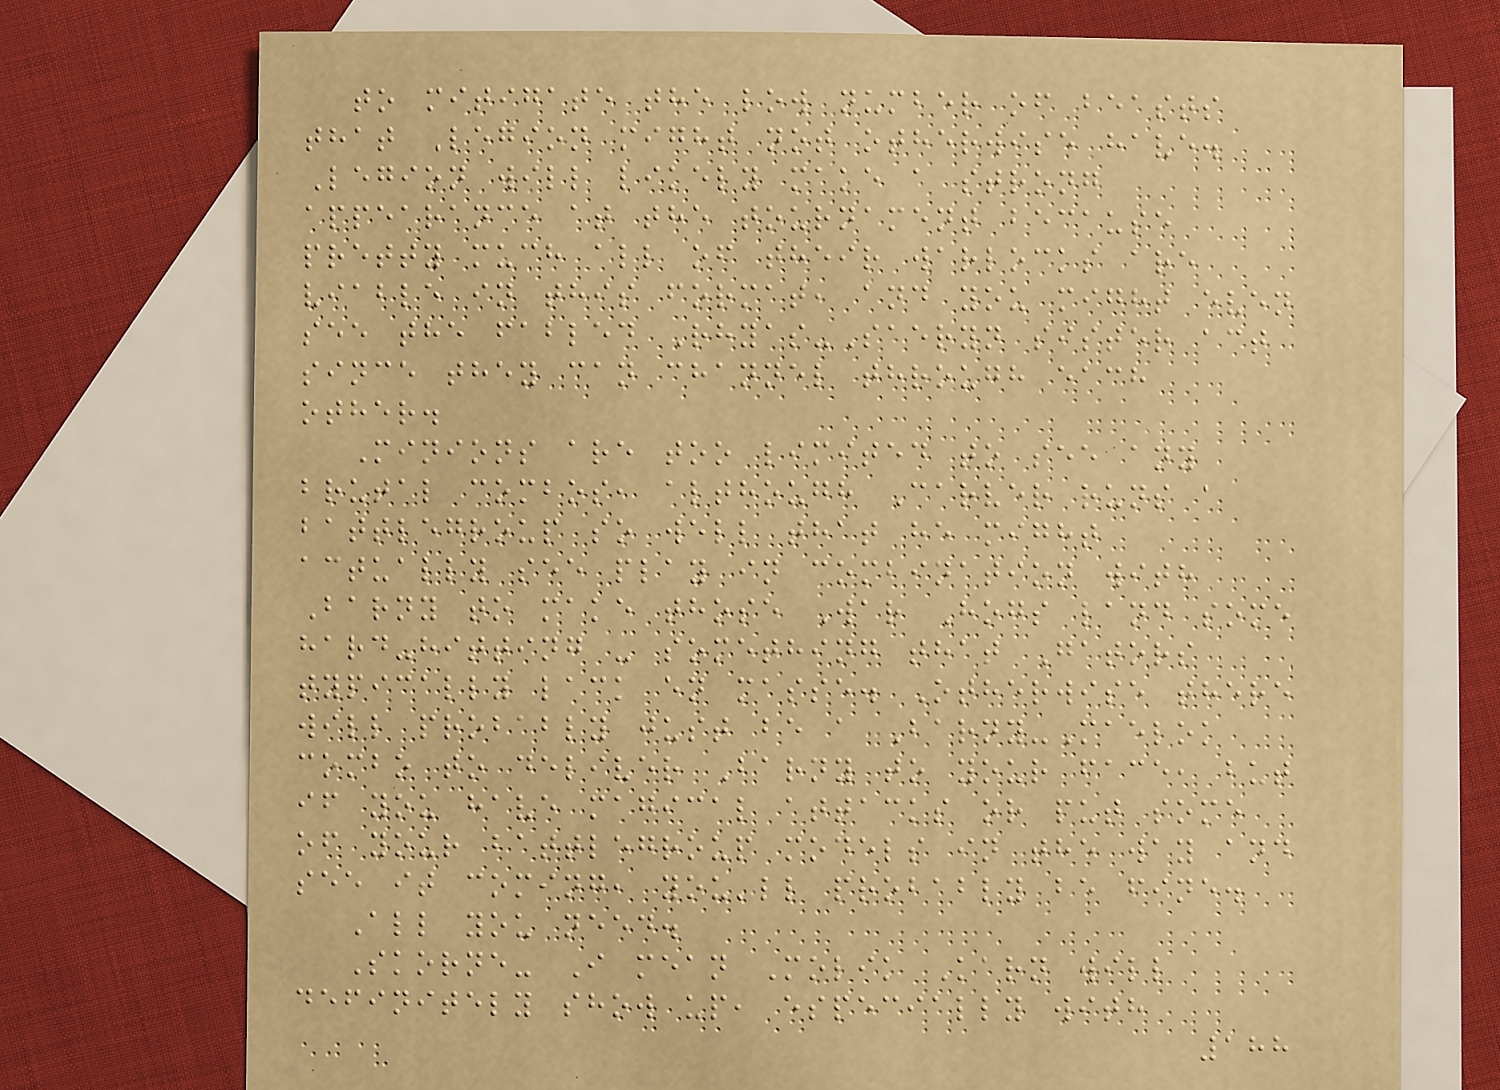to mitigate the low number of beasts
that Legion might not otherwise have.
Legion will likely make a strong
appearance at the tournament because
pretty much all of their warlocks are
viable in this format, and you might even
see the fabled Rhyas-Saeryn sister act
since they can channel through each
other.
Minions are too limited to see any
brutal combos, although Carver runs a
battlegroup so well that he might
actually see play in combination with
Barny to make those War Hogs land some
hard-hitting - something that Gators
typically lack en masse. Otherwise there
will probably just be a Barny-Maelok
combo to deliver Barny to your face, but
if you have magical attacks or put some
of your battlegroup models in the way and
see it coming, you'll probably be fine.
All you need.
Skorne- I mean Molik Karn will
definitely show up, especially with
188
